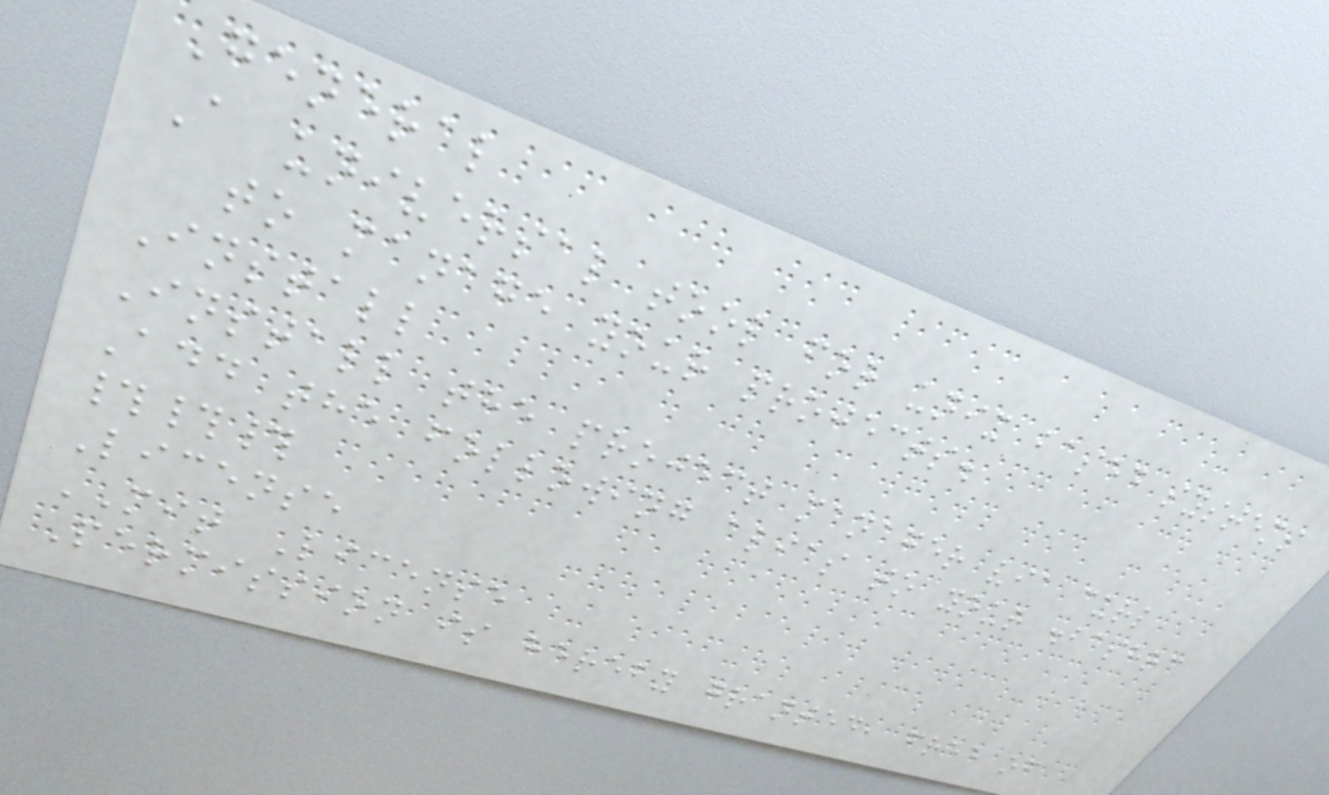General
A universal tool for unix based systems
to manage your projects.
Install
Install the project manager via curl
Add the following alias to your .bashrc
###
License
MIT License
Permission is hereby granted, free of
